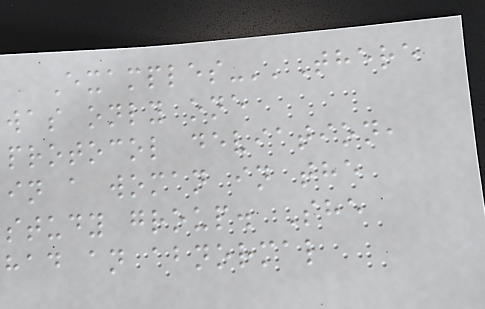Examples-''There
was only one
protocol deviation,
in a woman in the
study group. She
had an abnormal
